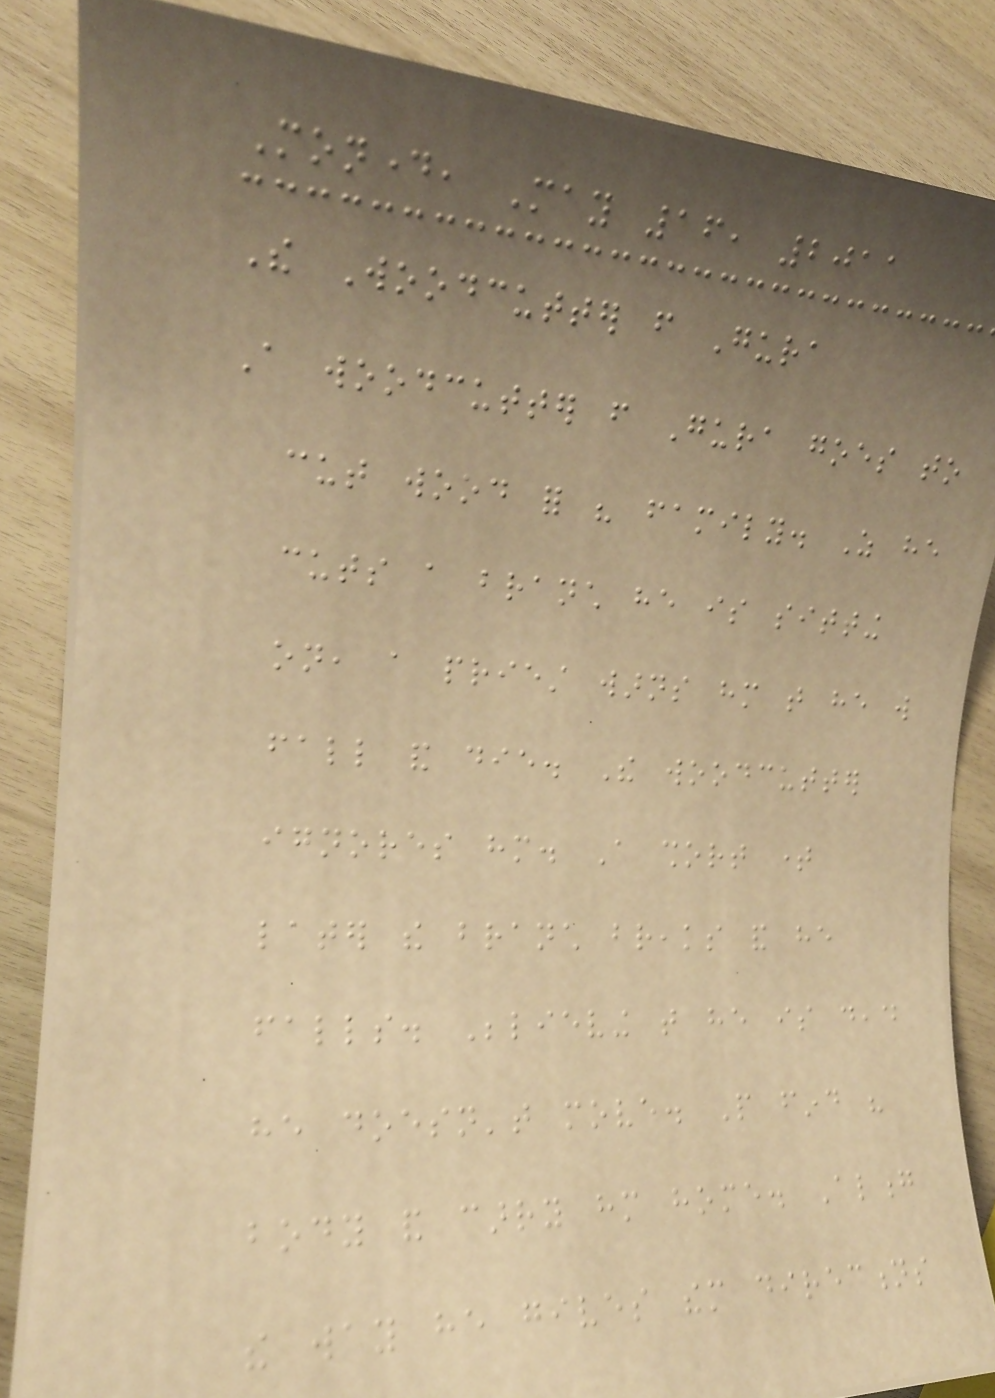Monday, May 16, 2011
The Woodcutter from Gura
A woodcutter from Gura goes to
cut wood for his family. As he
cuts a branch he is sitting
on, a priest warns him that he will
fall and die. The woodcutter
ignores him. A short time
later the branch breaks and he
falls. Believing that he is dead
he doesn't move. People find his
body and carry him home. Along
the way he gives them directions
